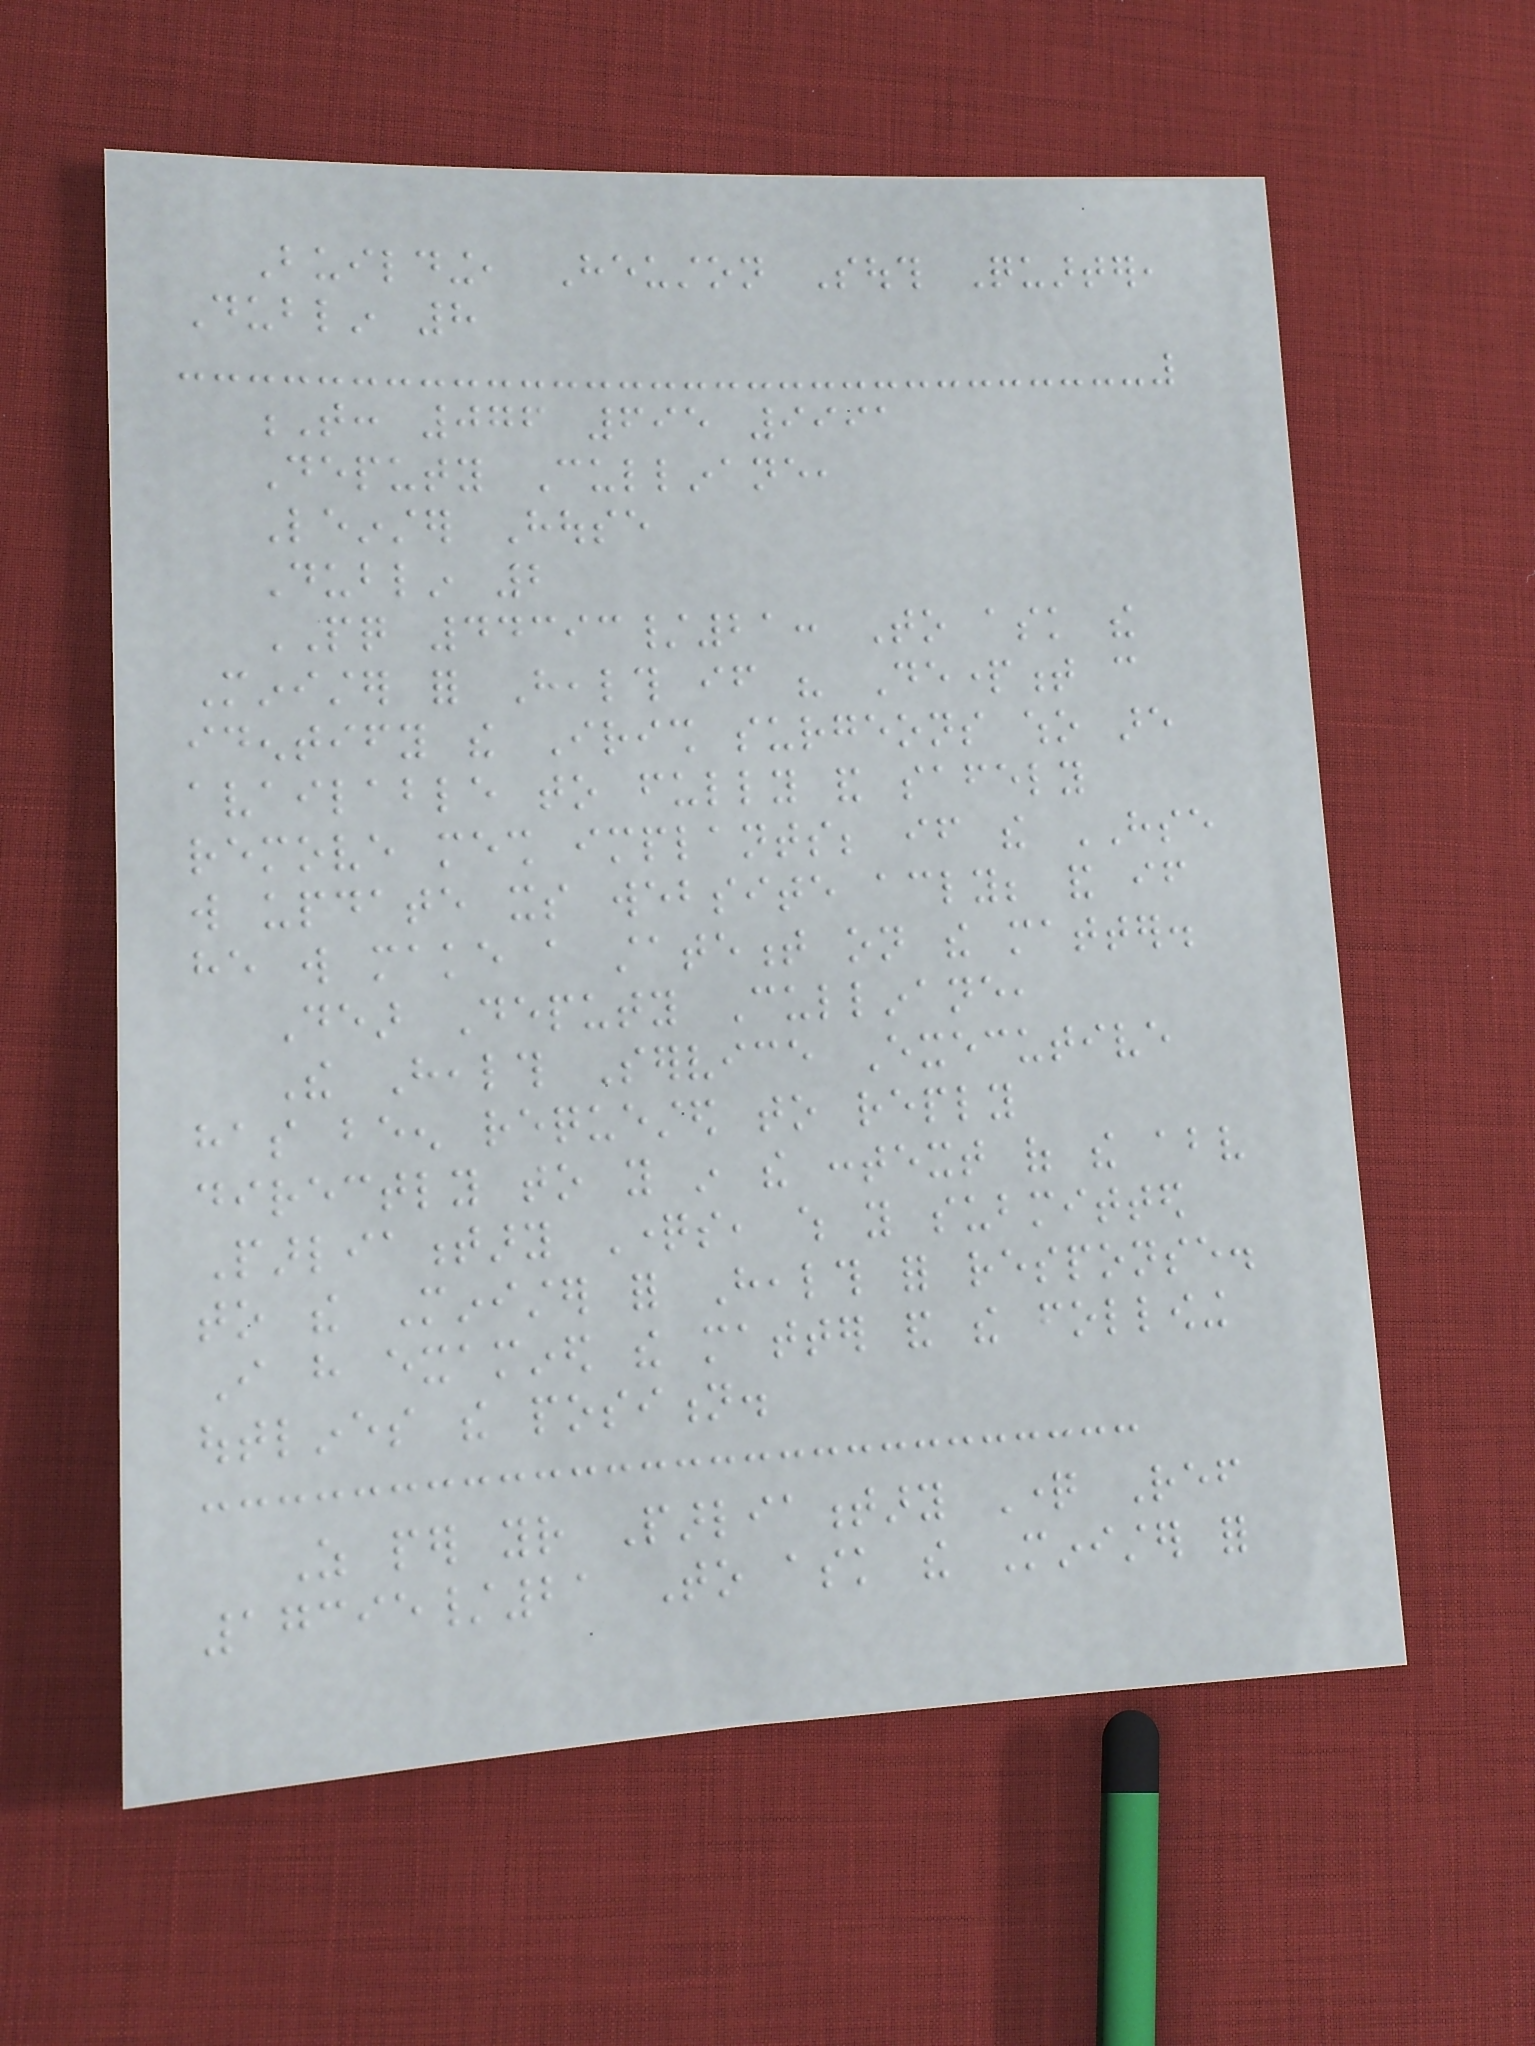Building, Heuston South Quarter,
Dublin 8
T: 076 695 9991
Deputy Cullinane,
Leinster House
Dublin 2
PQ 44393/21: To ask the
Minister for Health if his Department can
identify the Irish surgeons who are
available to fully and safely
remove mesh implants; if the HSE
will update its website accordingly; and if
he will make a statement on the matter.
Dear Deputy Cullinane,
The Health Service Executive
has been requested to reply
directly to you in the context of the above
Parliamentary Questions, which you submitted
to the Minister for Health for response.
I have examined the matter and the following
outlines the position.
As per your Parliamentary Question Ref
17395/21 To ask the Minister for
